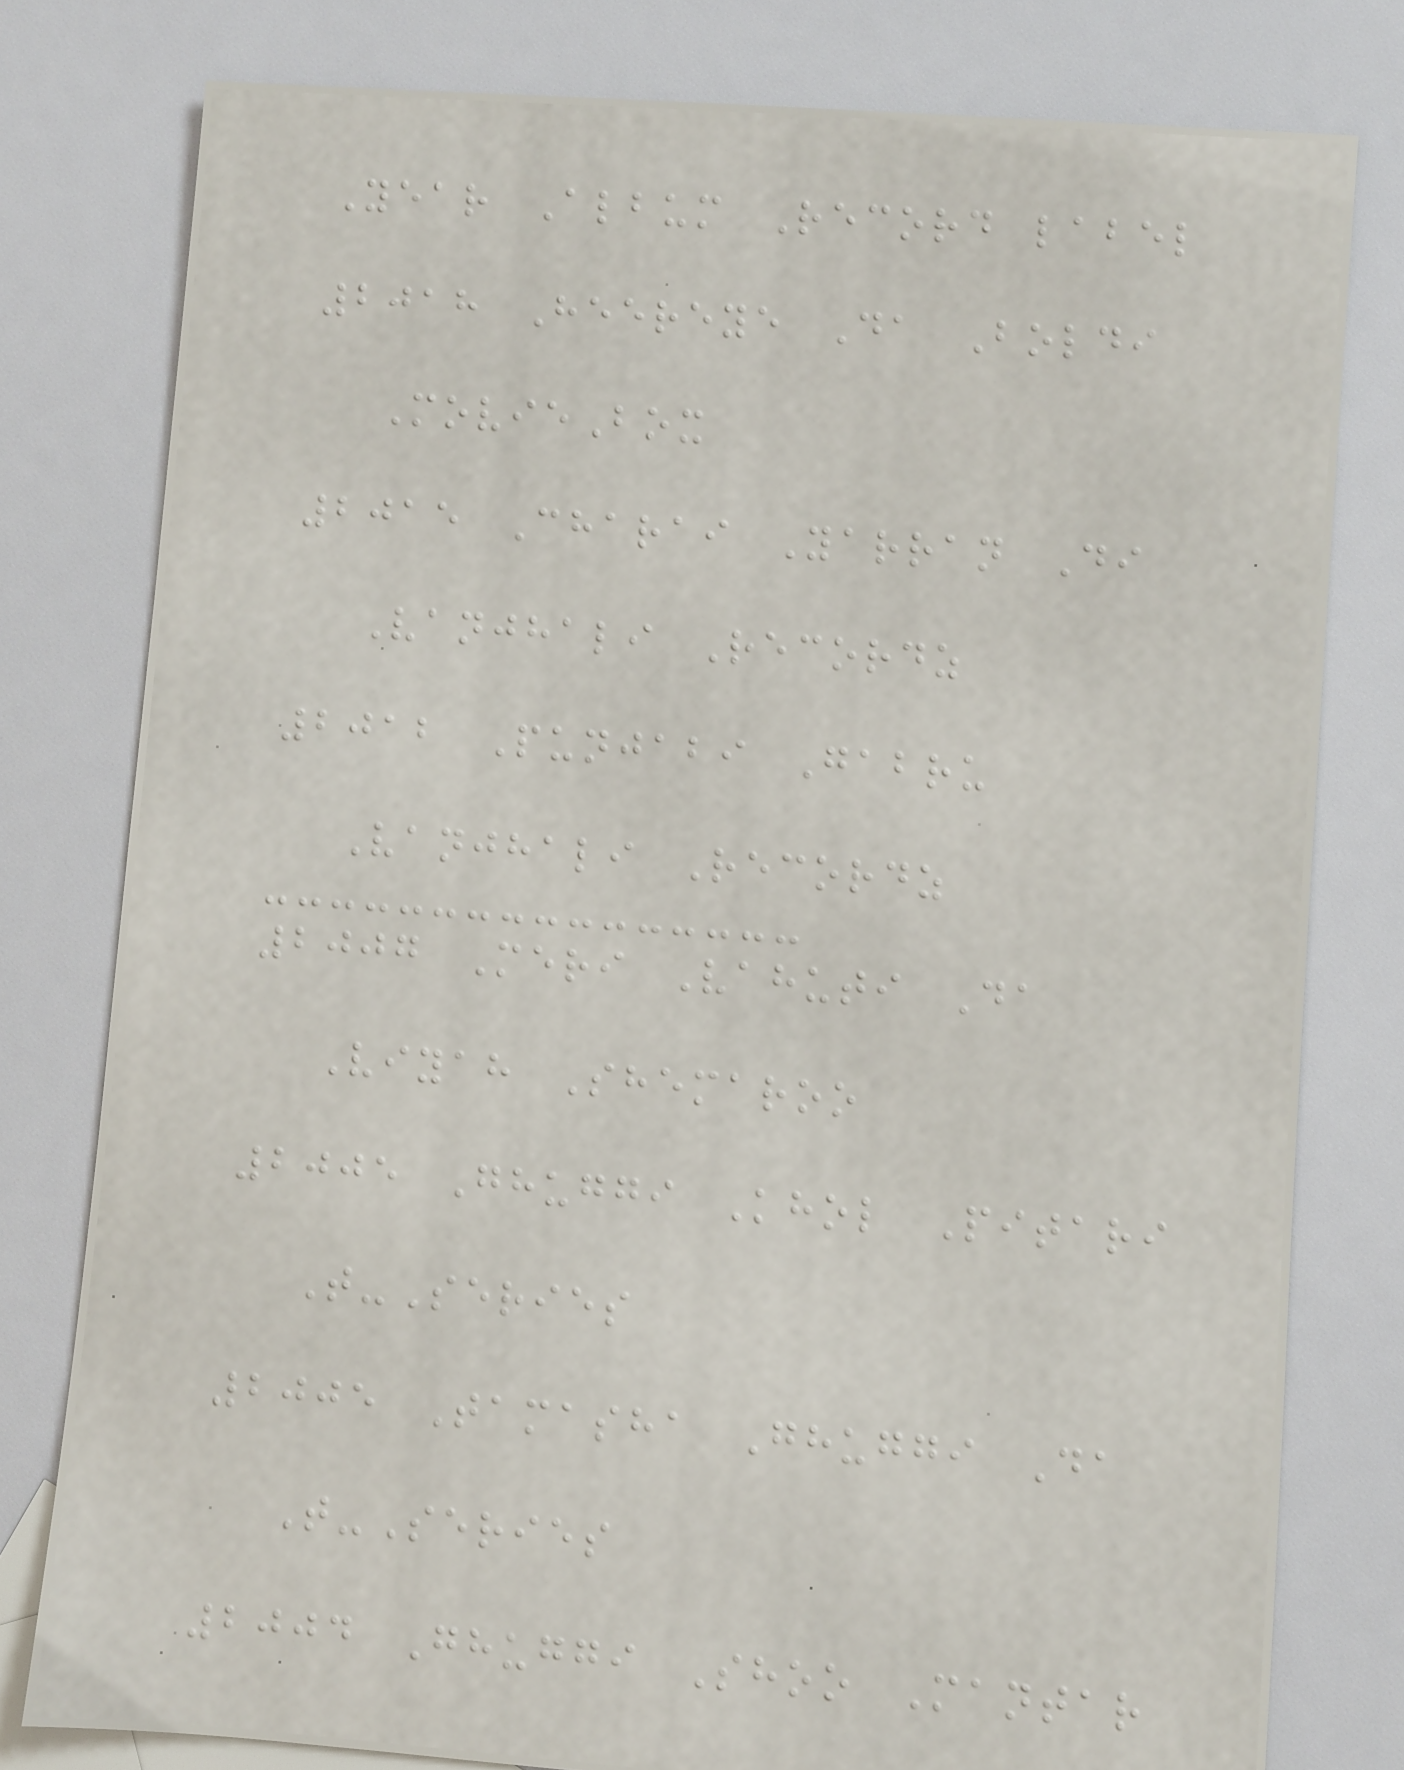Year Album Record label
2018 Heereye Da Boldi
MovieBox
2015 Charai Yarran Di
Vanjhali Recordz
2012 Punjabi Gabru
Vanjhali Recordz
2007 Meri Vahuti Da
Viyah Shemaroo
2005 Ghuggi Khol Pitari
T-Series
2005 Tamasha Ghuggi Da
T-Series
2004 Ghuggi Shoo Mantar
